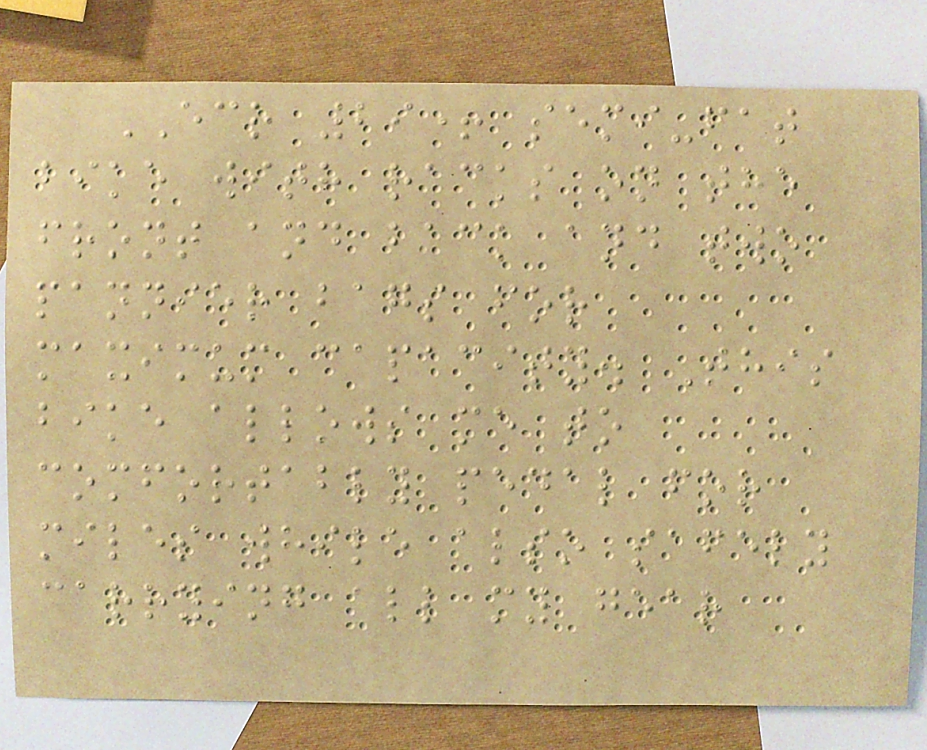ECR 29+ semi-fat
bike with racks on the
front and back and two
pannier bags for
maximum capacity. This
bike allows me to
comfortably pedal for
miles while also safely
carrying all my gear
